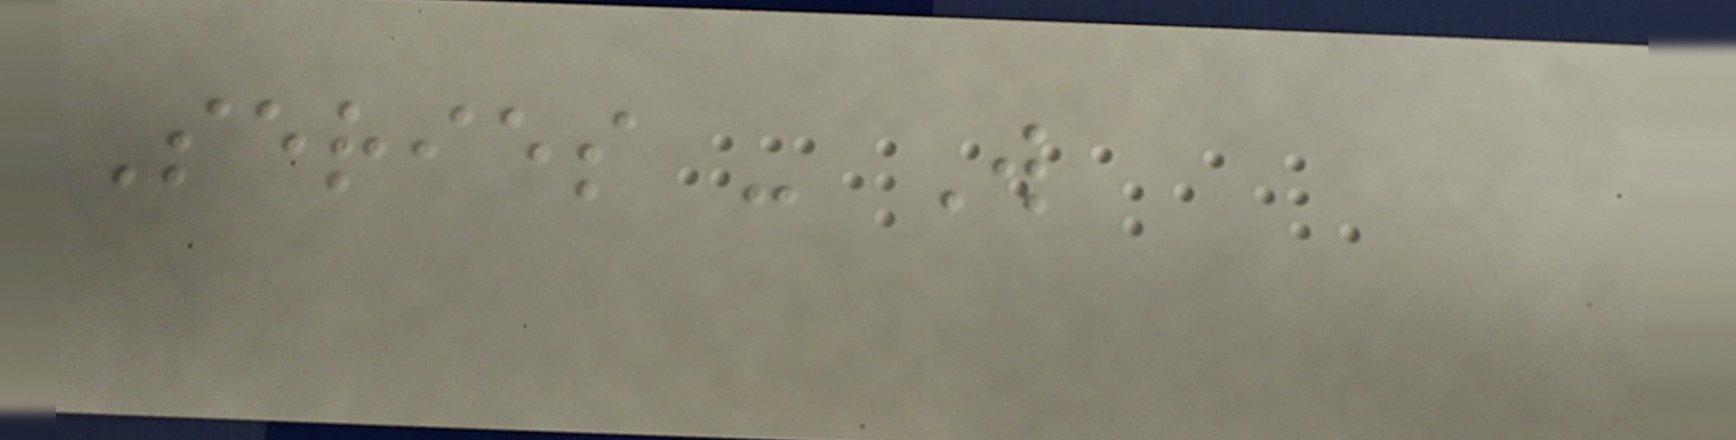Series - W
